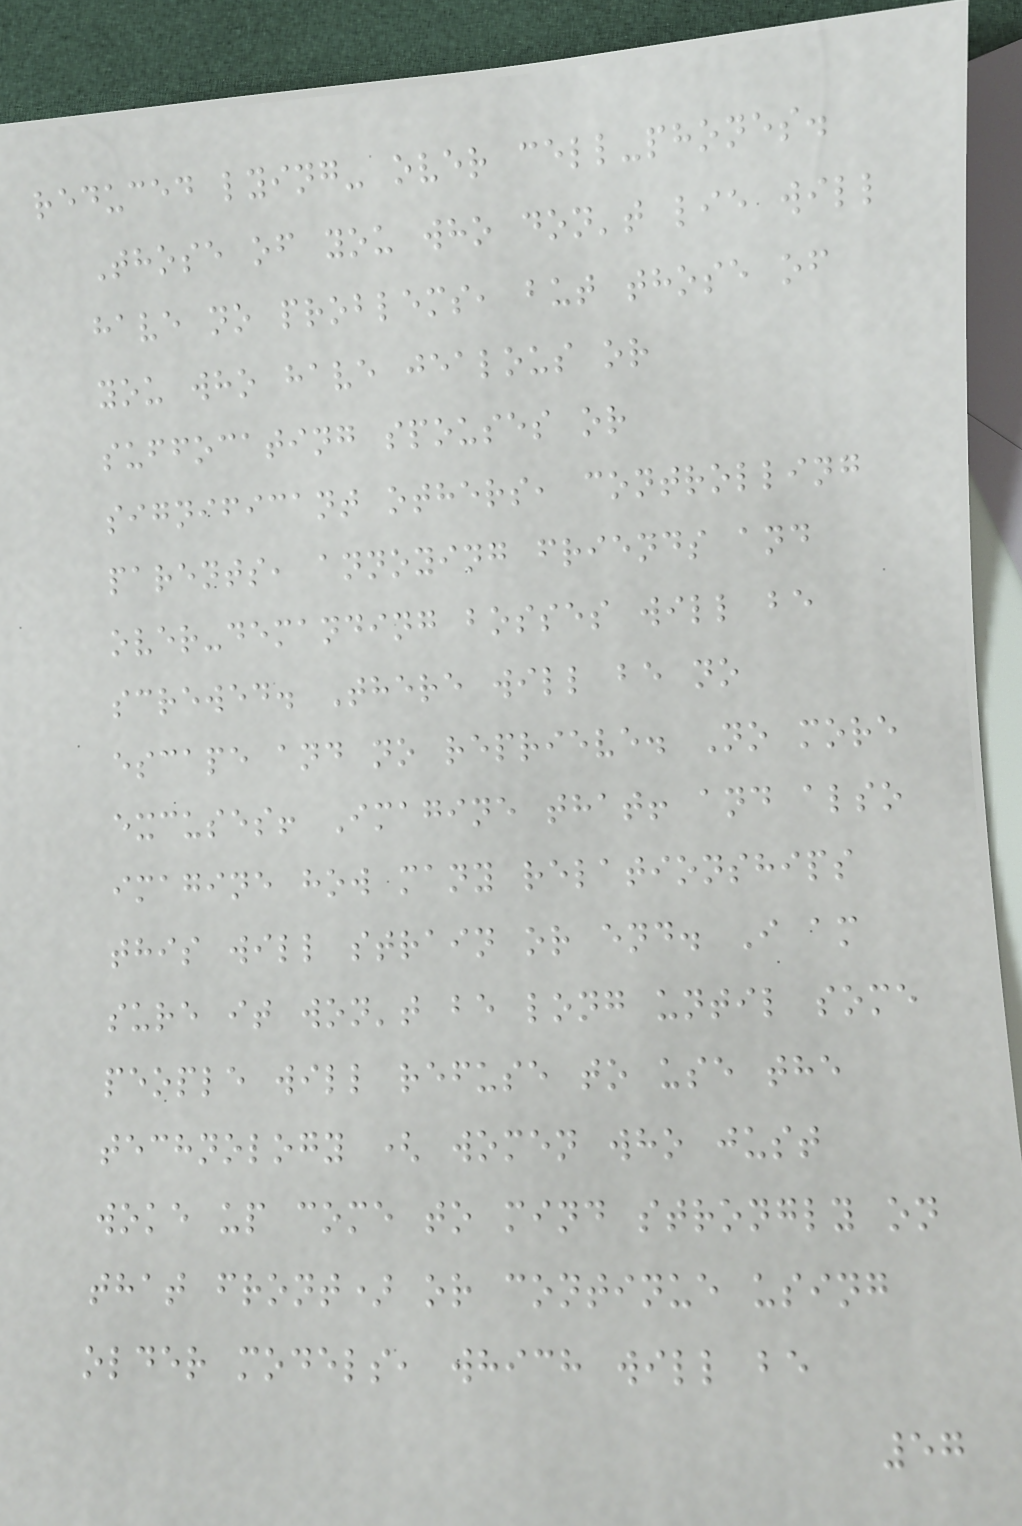reduced lying- over cell-phones.
Those of you who don't lie will
have no problems, but those of
you who have jealous or
suffocating spouses or
significant others, controlling
parents, annoying friends and
over-demanding bosses will be
screwed. There will be no
escape and no reprieve. No more
excuses! Imagine that! and also
imagine how many relationships
this will strain or end. I am
sure it won't be long until some
people will refuse to use the
technology ( women who just
woke up come to mind strongly on
that front) or continue using
older models, which will be
57
